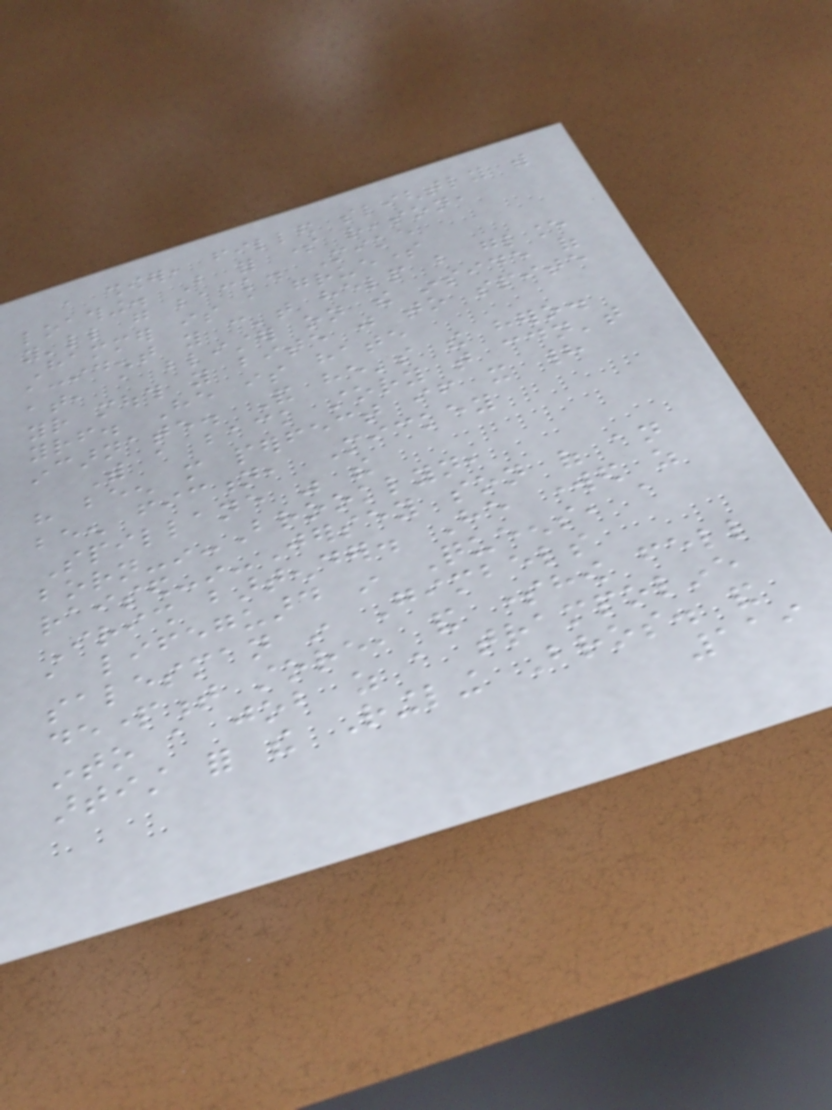a shower, filled slightly with
loathing. But for some reason,
you'll go back. Mike
Hammer is a gruesome
accident you can't help but glance
at, a blister on the inside of
your mouth you bite just to spite
yourself. He is hate
incarnate. And he's the hero.
With a back story that couldn't
have been more perfect if it had
been fiction, Mickey
Spillane was the
born-in-Brooklyn,
raised-in-Jersey son of an
Irish bartender. He worked as
a lifeguard in Queens, a
salesman in Gimbels
department store, and somehow fell
into a job as a trampoline
artist for the Ringling Bros. and
119
